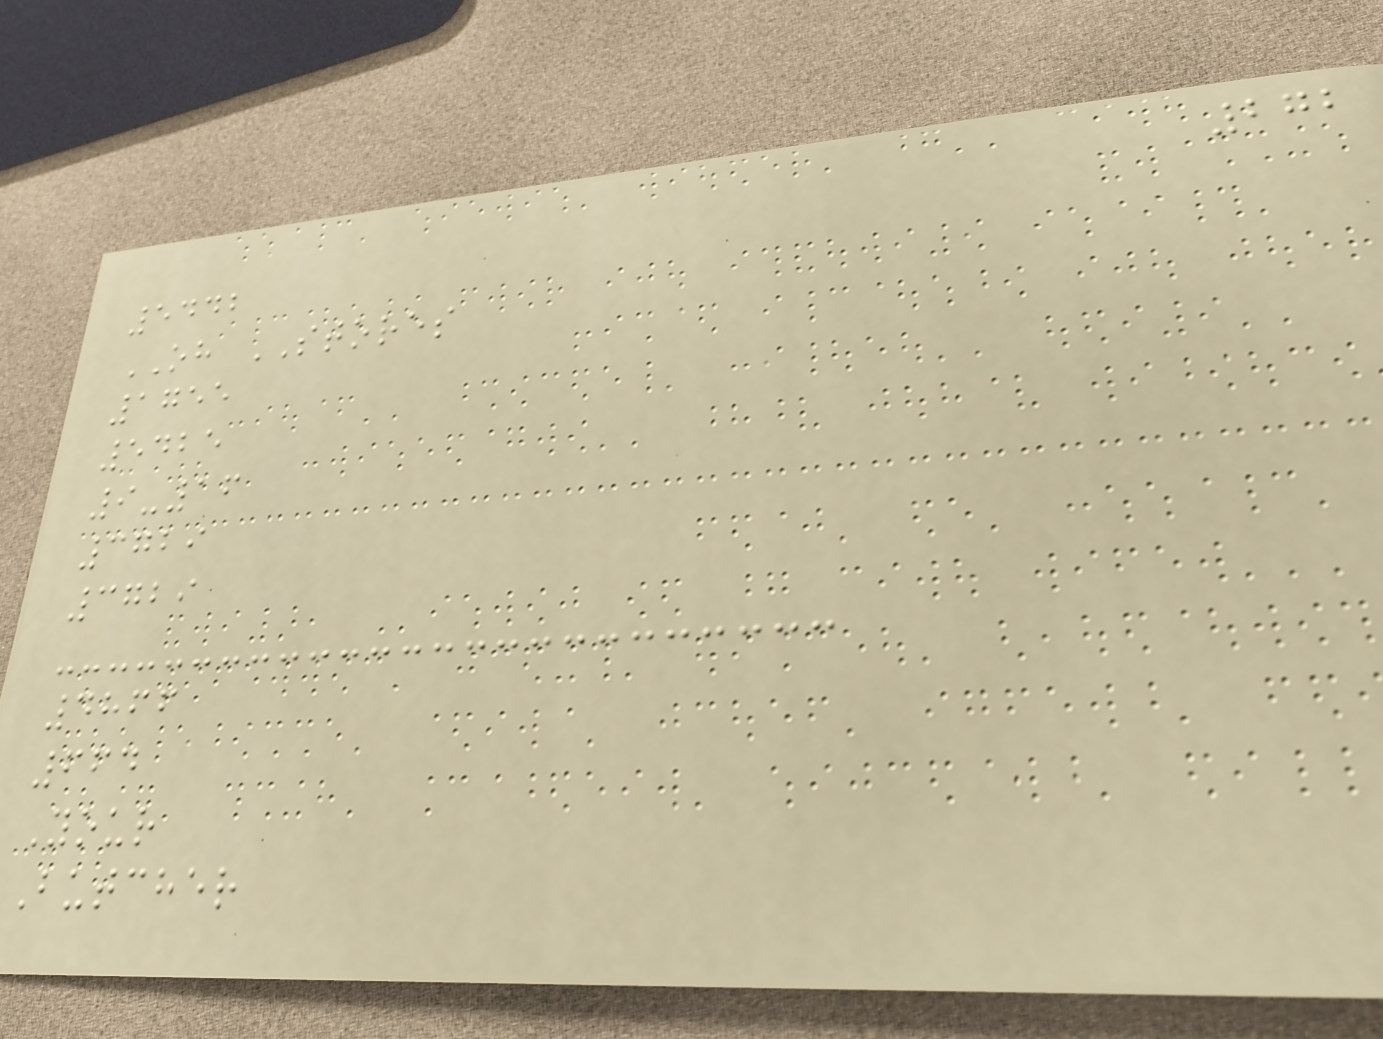272
5442
OH STORES
1755
5425
9-16
3729
3729
4866
664
Your
Butcher
